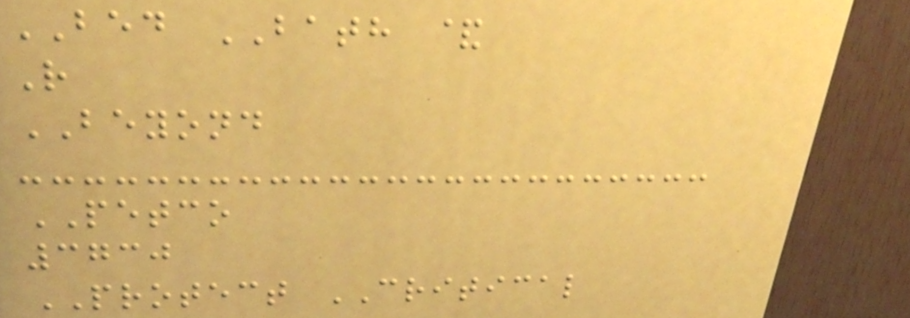BED BATH &
R
BEYOND
PETCO
3730
PROTECT CRITICAL
